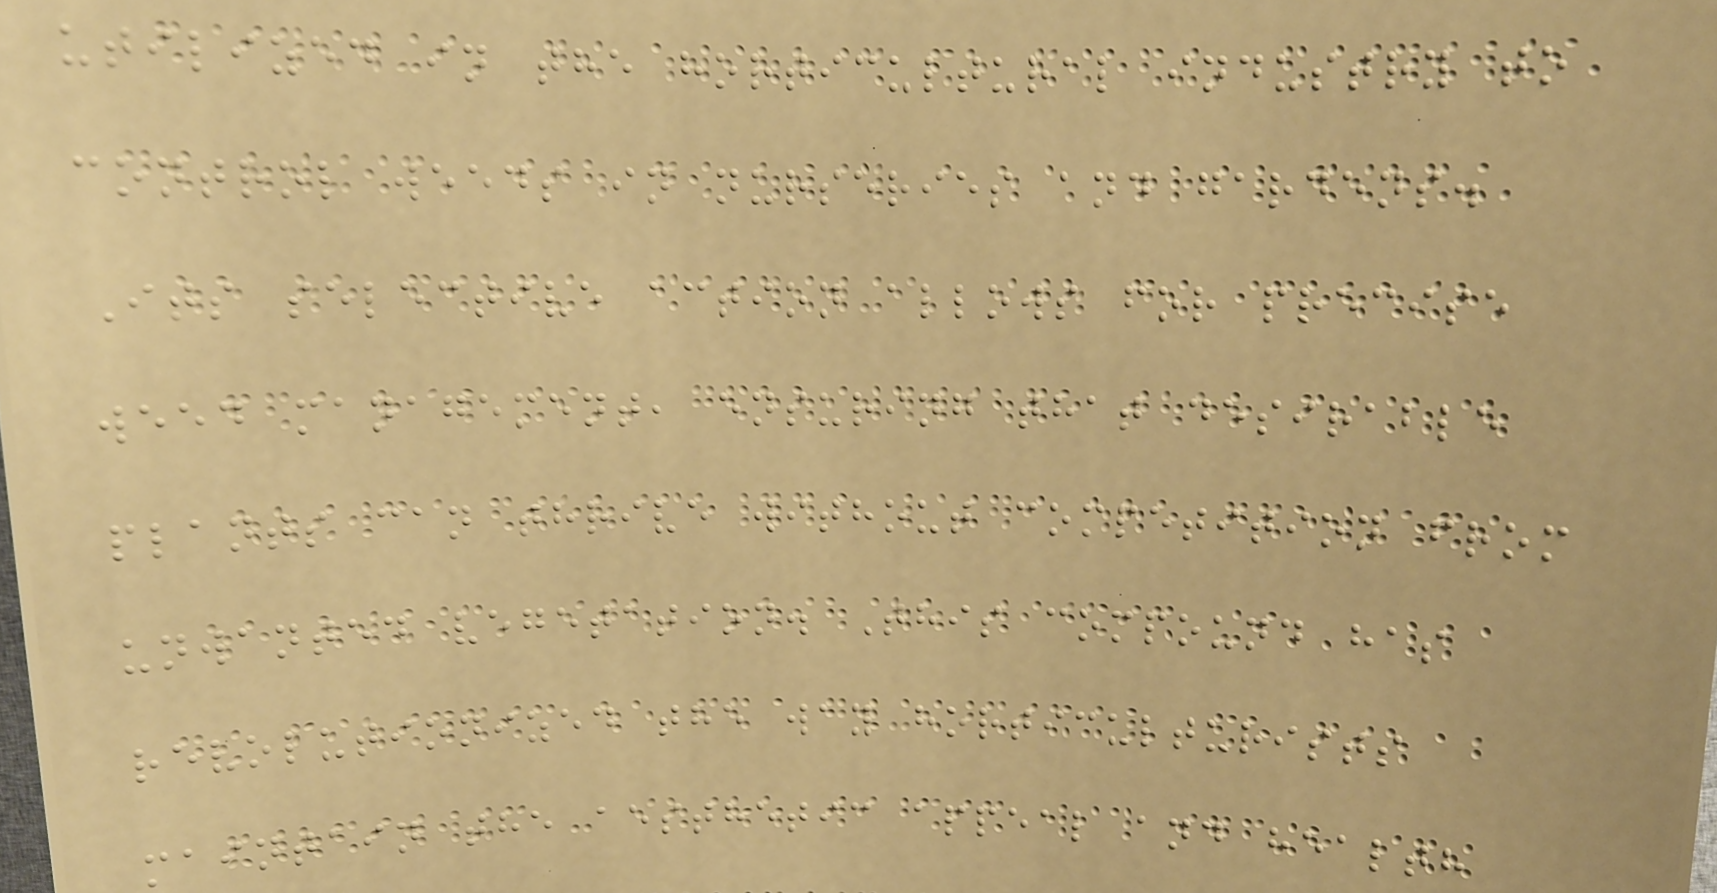utilized in the horticultural industry to
control weeds in nurseries and gardens.
Its selective action allows for precise
weed management, ensuring that desirable
plants can thrive without competition from
unwanted vegetation. This compound has
revolutionized the way horticulturists
maintain the aesthetic appeal and health
